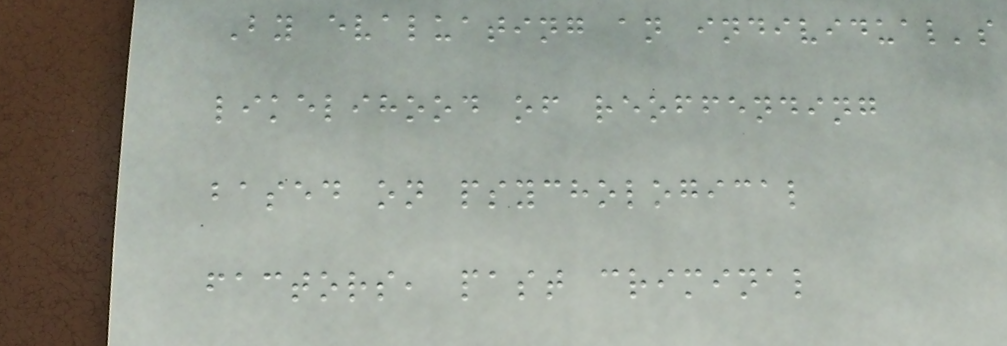By evaluating an individual's
likelihood of reoffending
based on psychological
factors, past criminal
